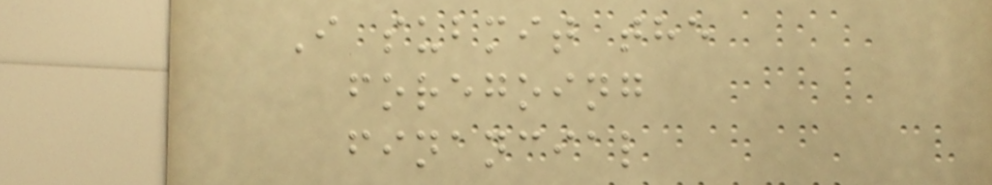I submit the
foregoing
financial
